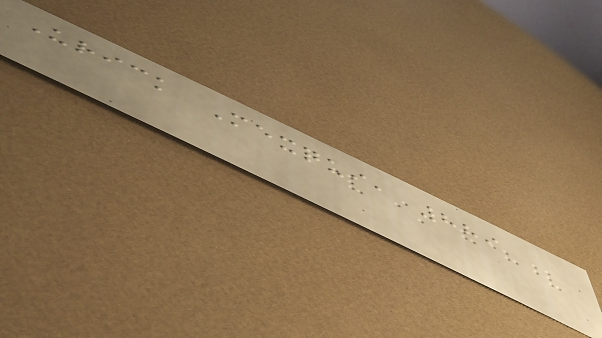Urick Mexqui, 889
